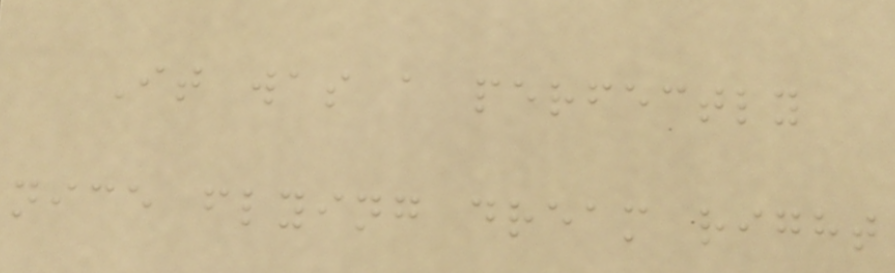It was a perfectly
nice flying dream right
